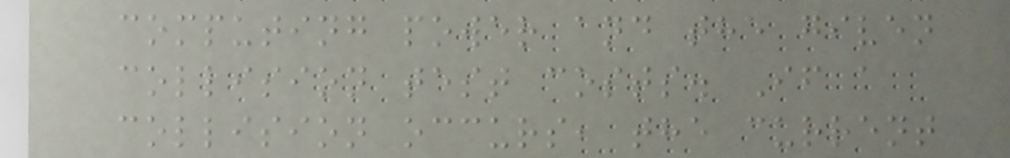computing power and the given
collision test costs. If a
collision occurs, the current
